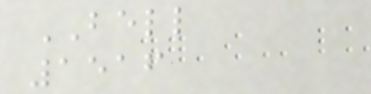BELL
1516
